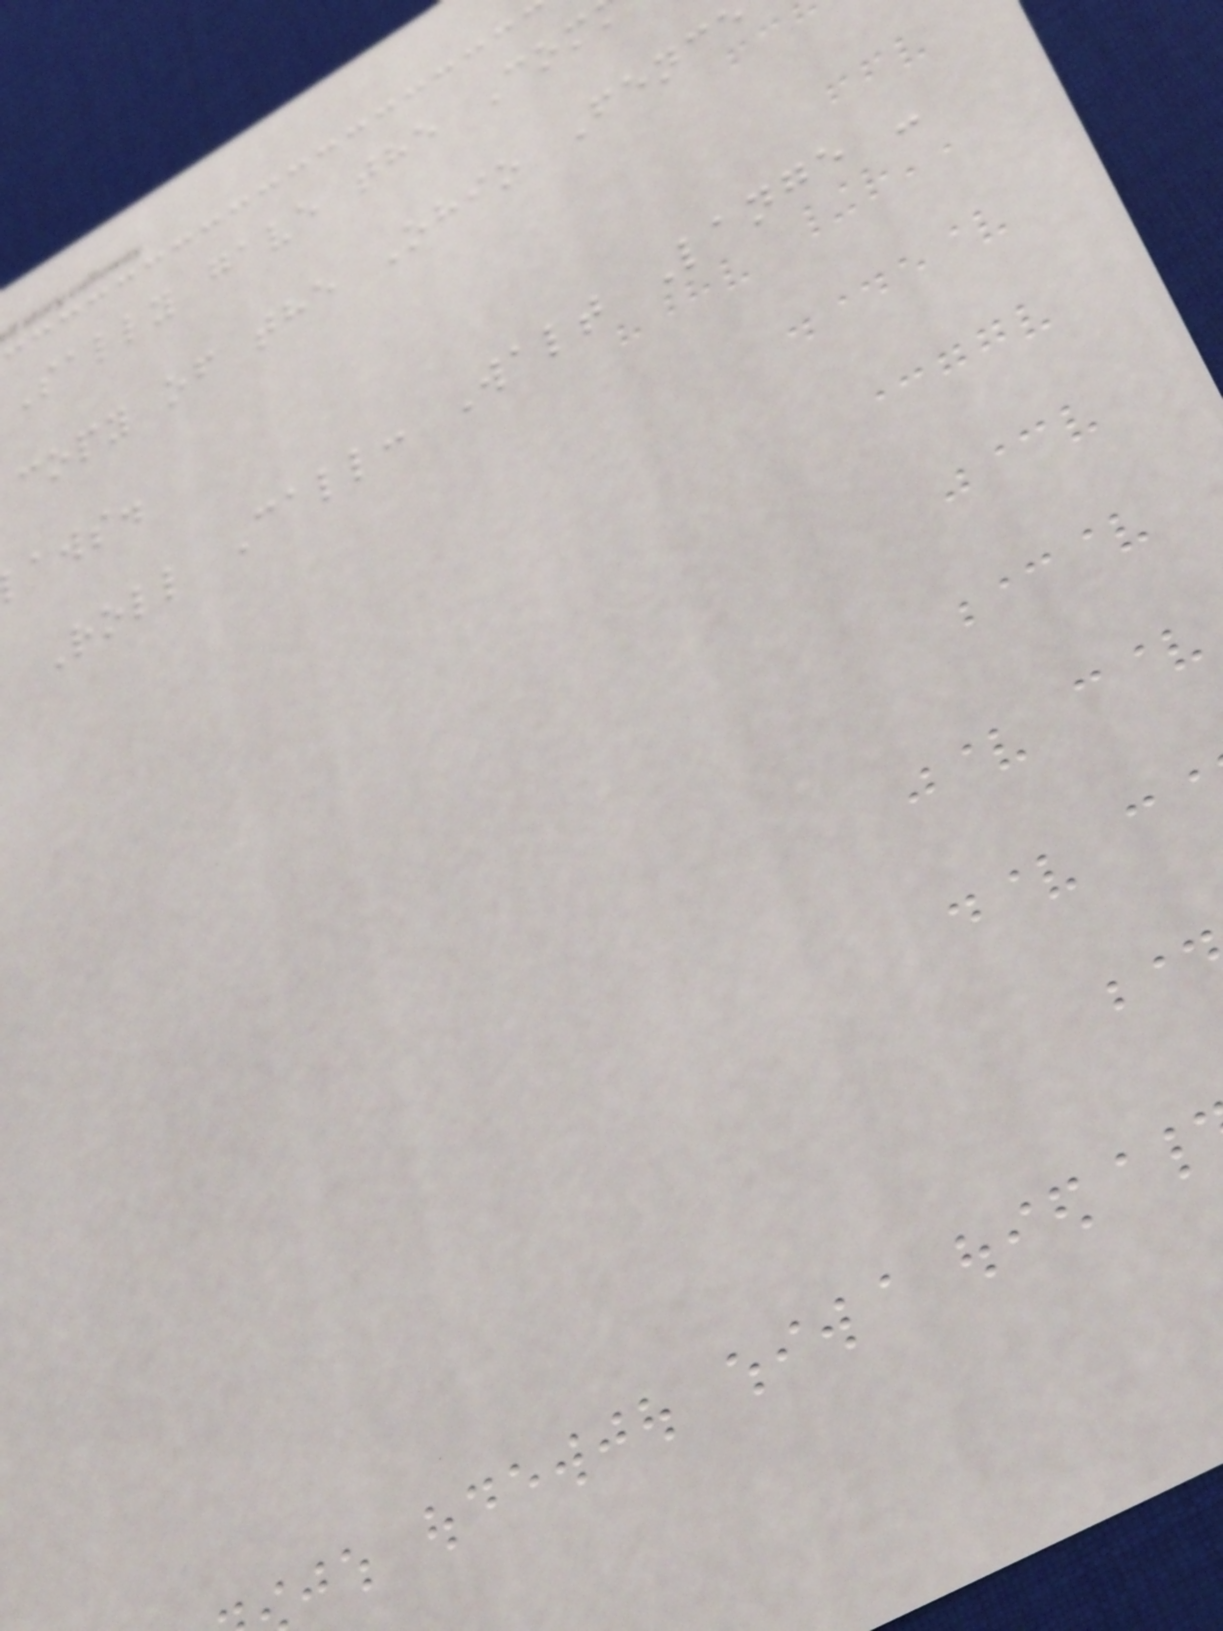Sally gave the Com
copy of the Ohio Fence
aws.
Roll Call: Walt Lange -
